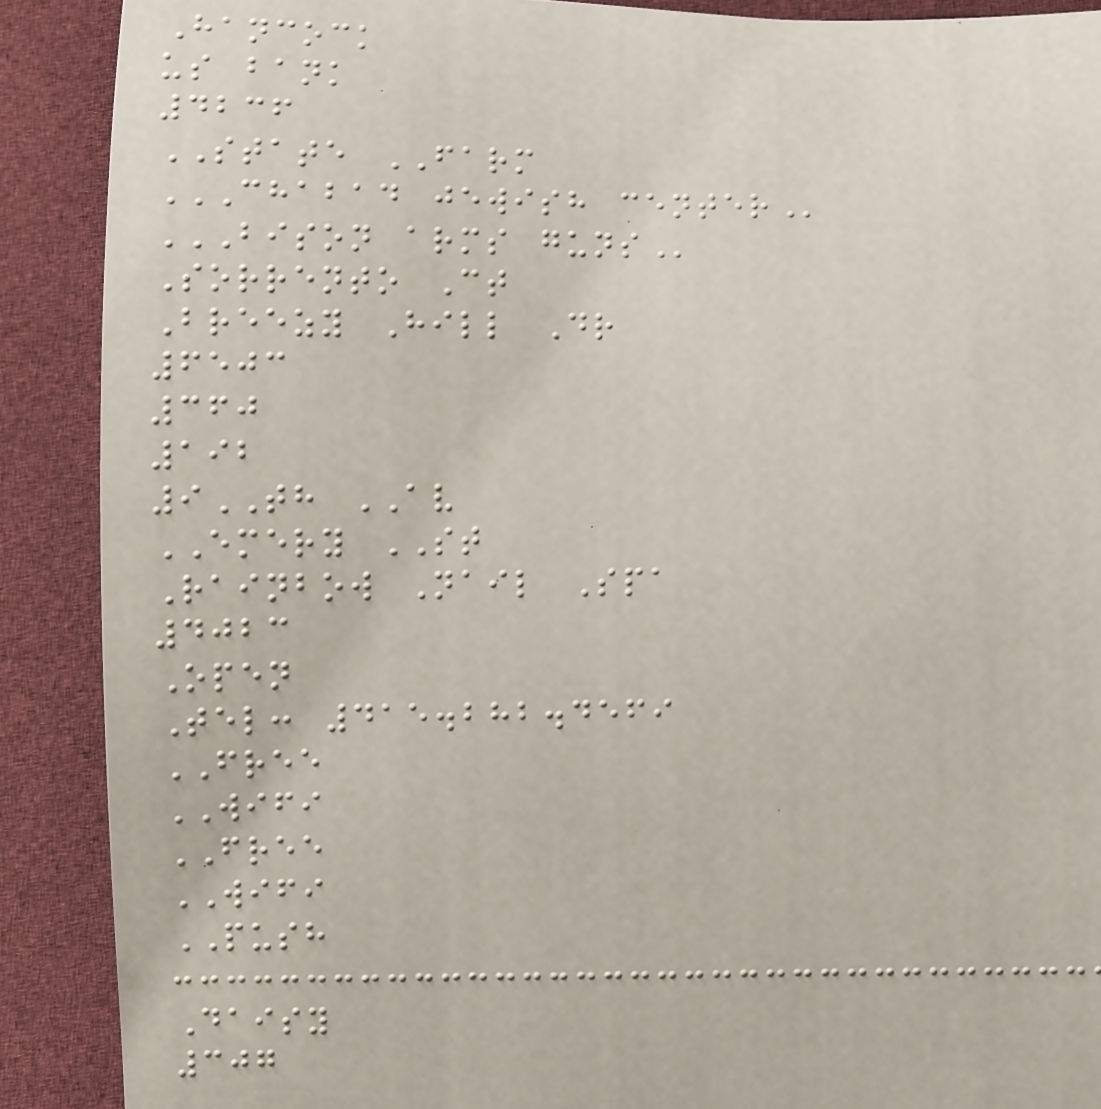Hancock
us bank
4236
STATE FARM
CHABAD JEWISH CENTER
BISON ARMS GUNS
Sorrento Ct
Breezy Hill Dr
6503
360
192
9TH AV
EMERY ST
Rainbow Nail Spa
4023
Open
Tel: 415.282.4569
FREE
WIFI
FREE
WIFI
PUSH
Daisy
307
